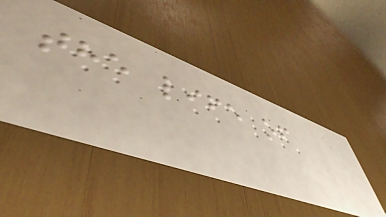the life of
